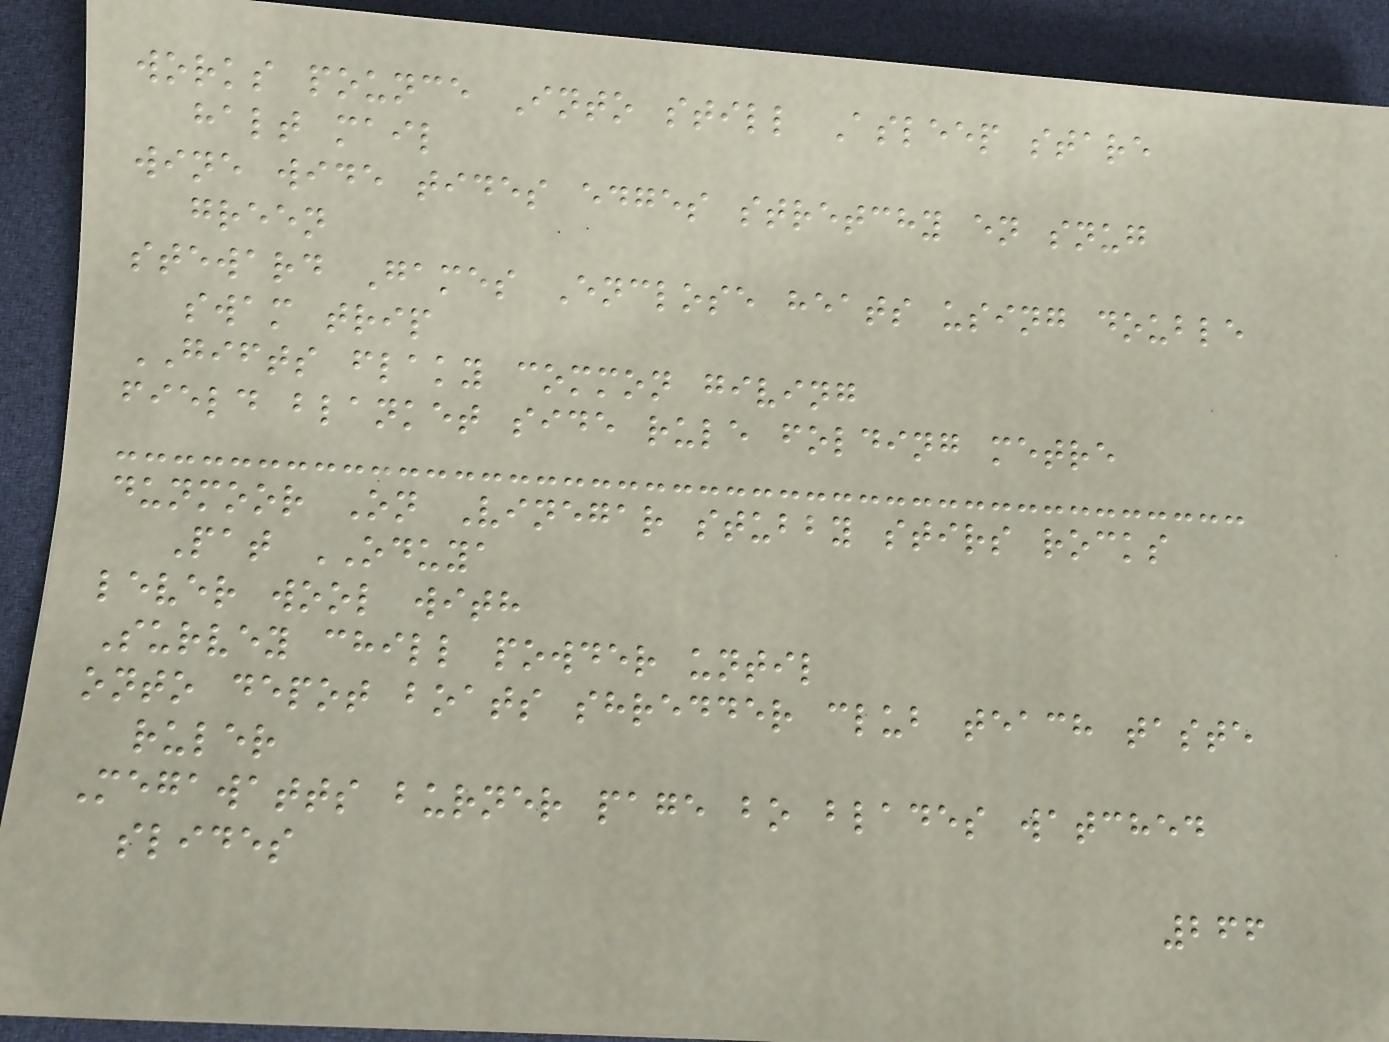works pounce Into still Asleep stare
halt mail
wine wide tides edges stretchy en snug
green
steward Games Enclose heats using double
swam trip
GIFTS flaky common giving
field blanket side rule folding metre
dunmoor On Vinegar stubby stirs rocks
Pat ODUYA
lever wool with
Survey chill powder until
onto depot boats shredder club teach taste
ruler
Megawatts burner page bo blades watched
slides
266
